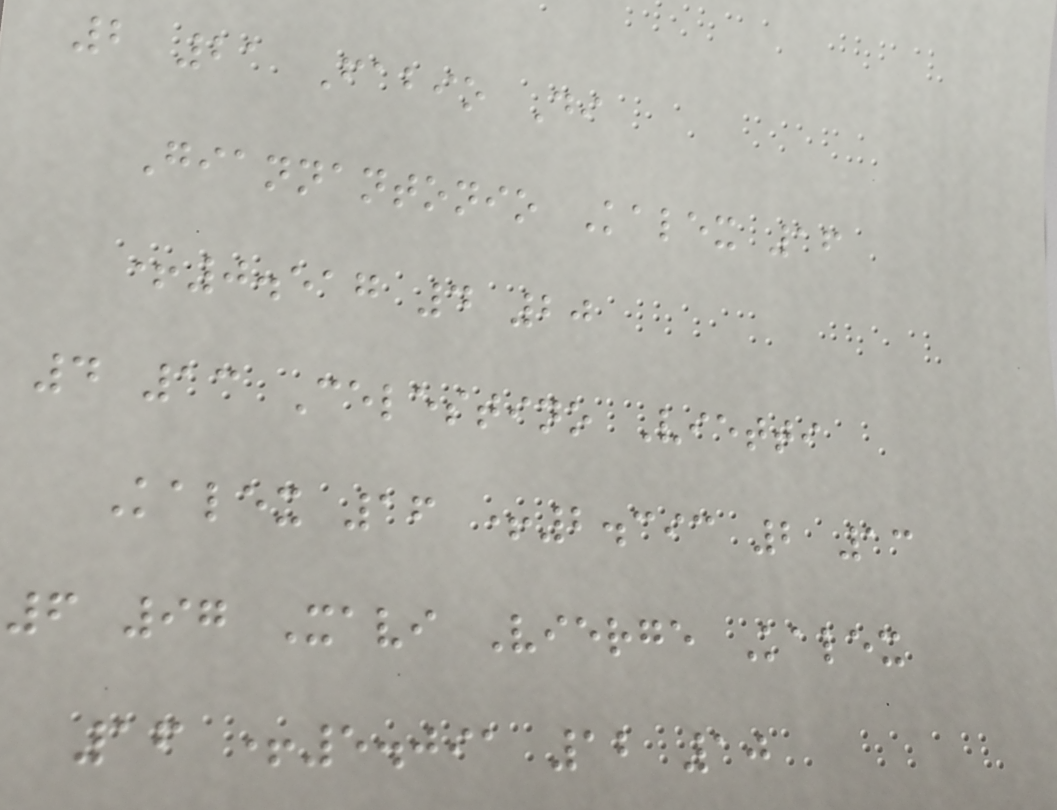2 21 Fabio Di
Giannantonio Kalex 16
+0.517 4 20
4 13 Celestino Vietti
Kalex 16 +2.393 2 13
6 97 Xavi Vierge Kalex
16 +5.091 12 10
